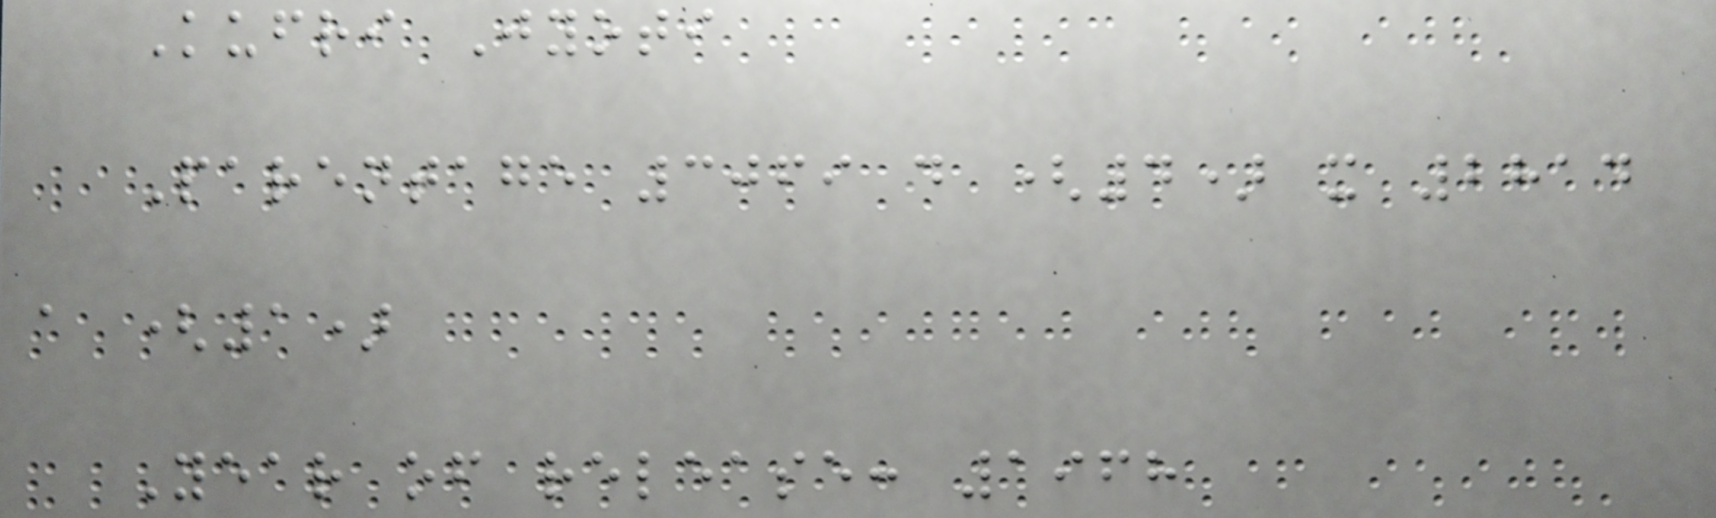Kufri Jyoti
Parentage 3069 d (4) x 2814
a (1)
Year of release: 1968
